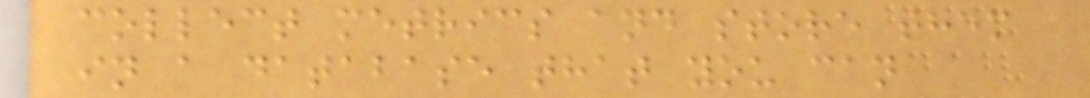collect metrics and store them
in a database that you can
